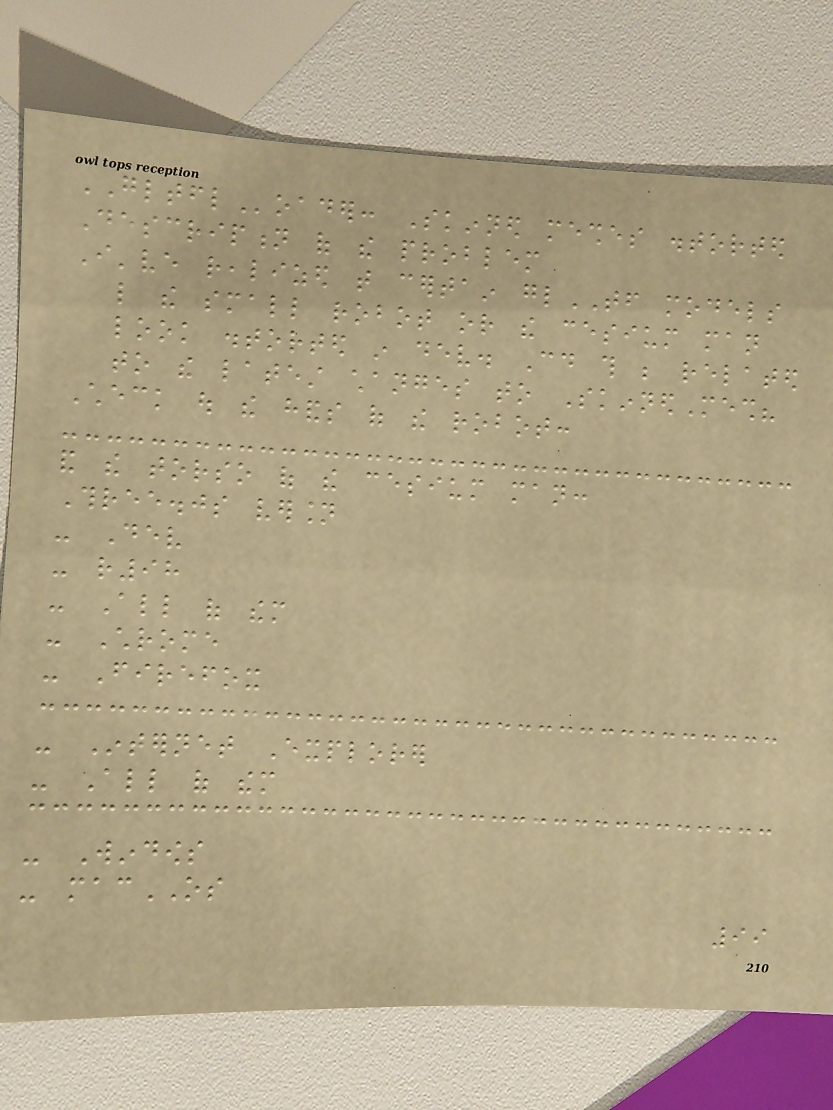GLTFLoader: Skinned meshes distorted
Description of the problem
I've realized that certain glTF models
like the small robot or the cesium man
look distorted in dev. Could this be related
to the latest changes to SkinnedMesh?
Check out the hands of the robot:
and the torso of the cesium man:
Three.js version
- Dev
- r98
- All of them
- Chrome
- Firefox
- Internet Explorer
- All of them
- Windows
- macOS
99
